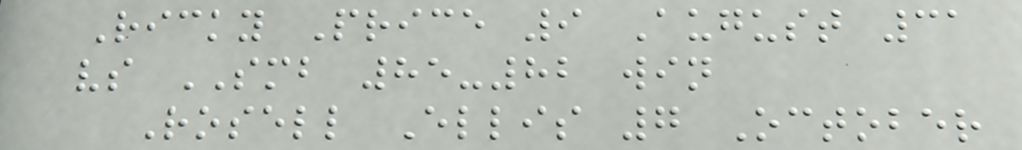Ricky Price 9 August 31
vs SMB 85-82 win
Rosell Ellis 7 October
